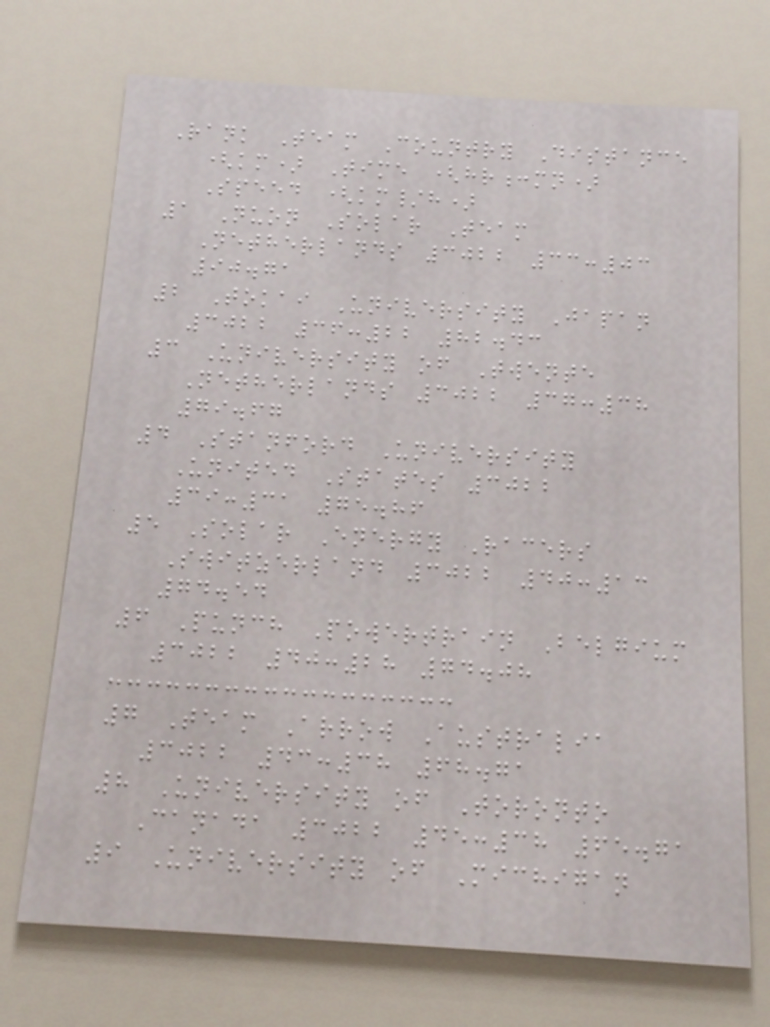Rank Team Country Distance
(km) Time (hr:mn)
Speed (km/h)
1 Nuon Solar Team
Netherlands 3022 33:03
90.71
2 Tokai University Japan
3022 36:22 82.43
3 University of Twente
Netherlands 3022 37:38
79.67
4 Stanford University
United States 3022
39:31 75.86
5 Solar Energy Racers
Switzerland 3022 40:13
74.54
6 Punch Powertrain Belgium
3022 40:28 74.08
7 Team Arrow Australia
3022 43:38 68.71
8 University of Toronto
Canada 3022 45:38 65.71
9 University of Michigan
